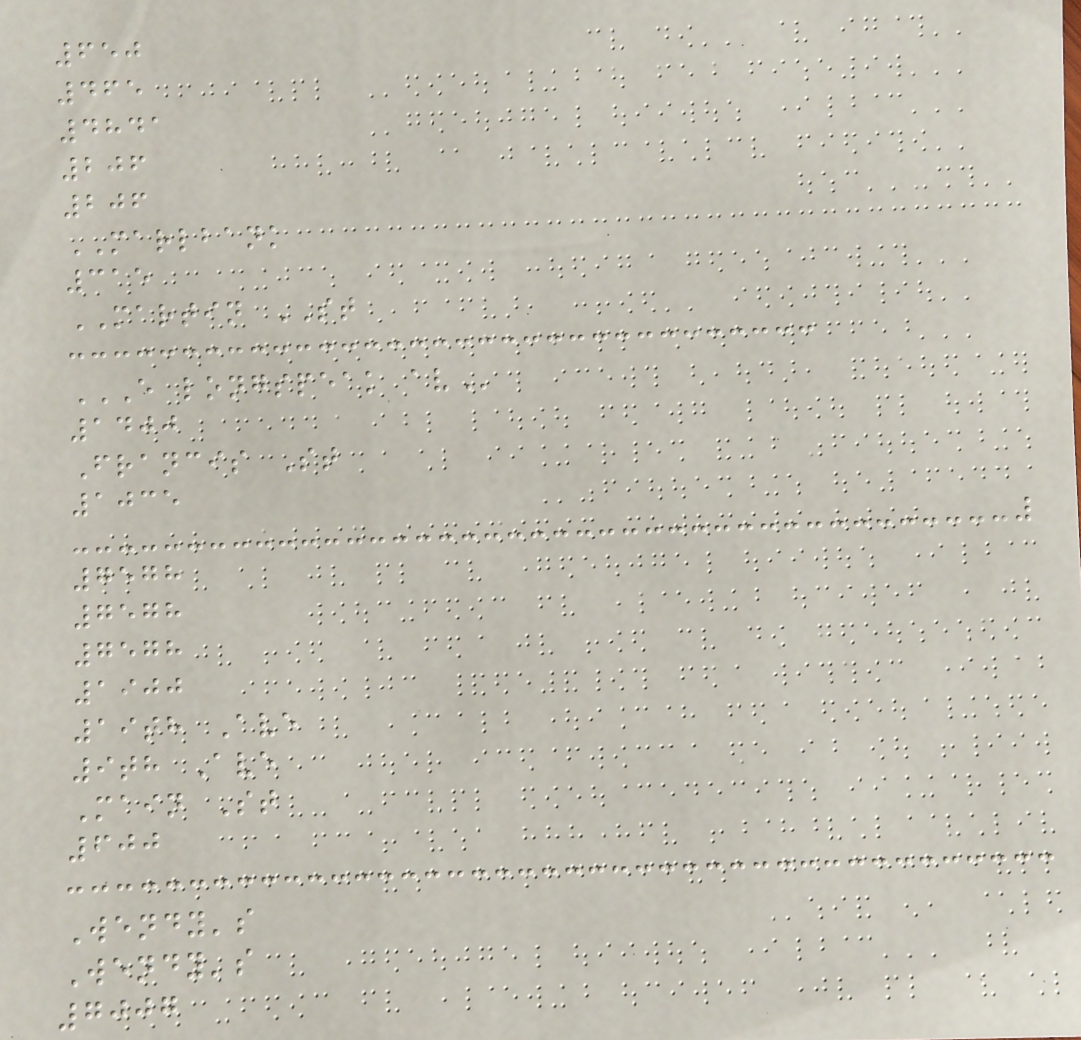650
465
4841
206
206
MARLBANK
315
MARTIN ST
E LONGSPEAK AV
1400
Francis St
1035
7578
7578
7578
1900
19th Ave
9th Ave
Main St
600
Wendy's
Wendy's
7007
